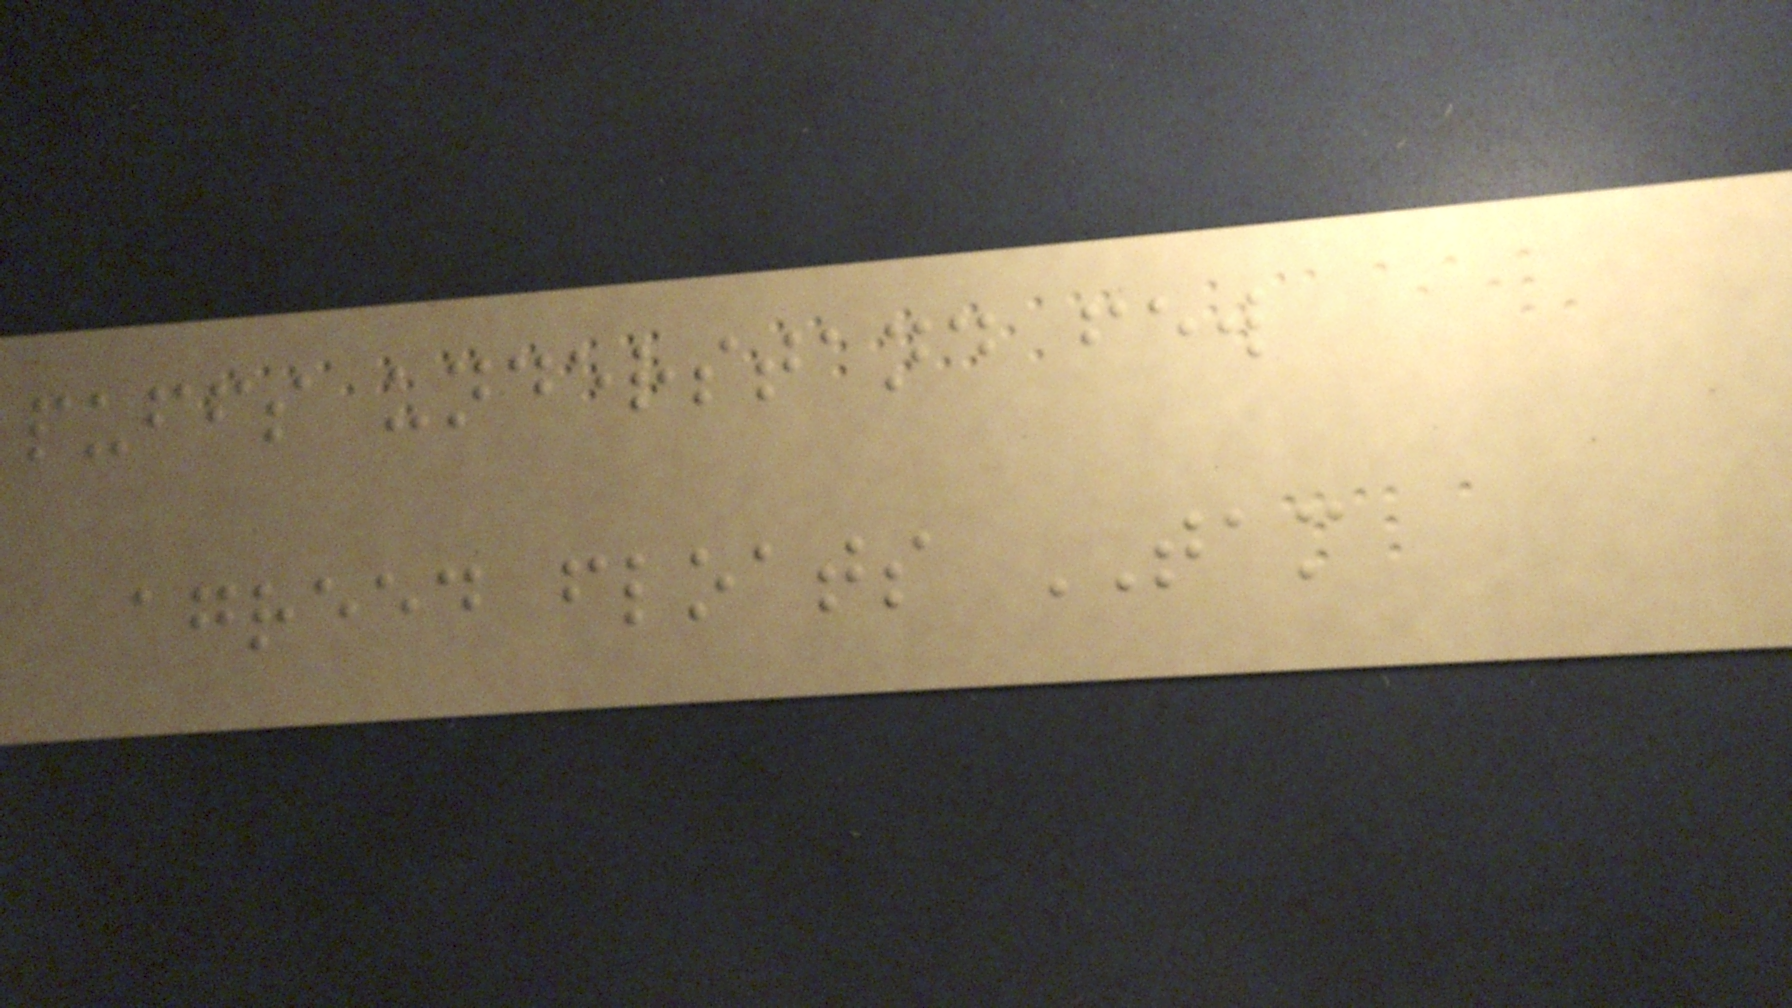puffs understand few
agreed floats TAM
